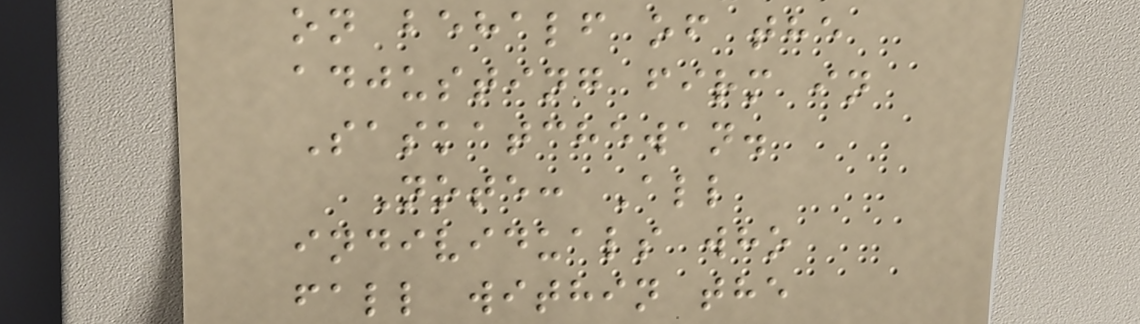on behalf of the
adjusting firm in
Saskatchewan.
Note: All
individuals who
fall within the
